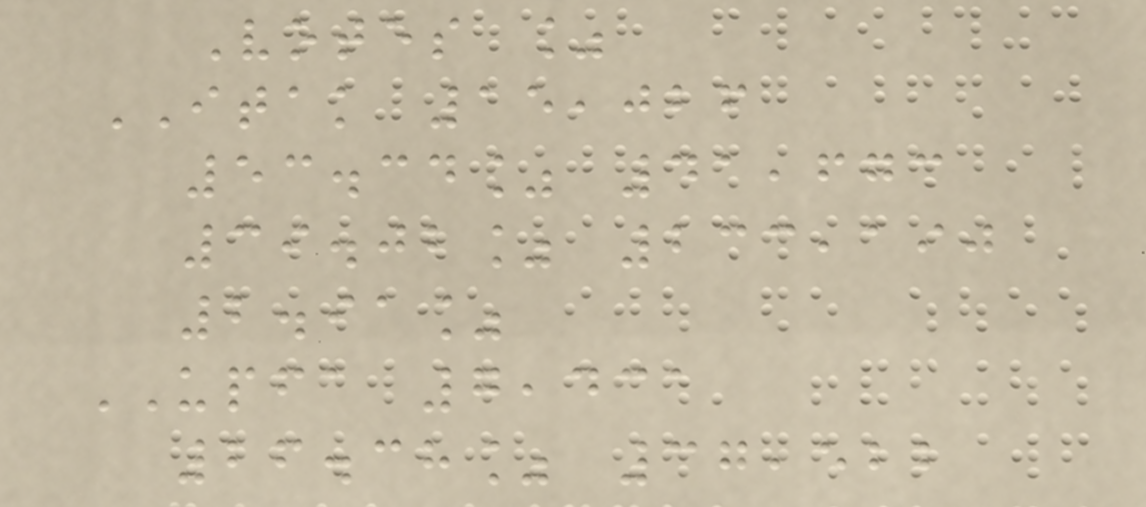Votes %
ITAK 15,026
53.34% 41,673
39.02% 233,190
2.91%
UPFA 7,431
26.38% 37,522
